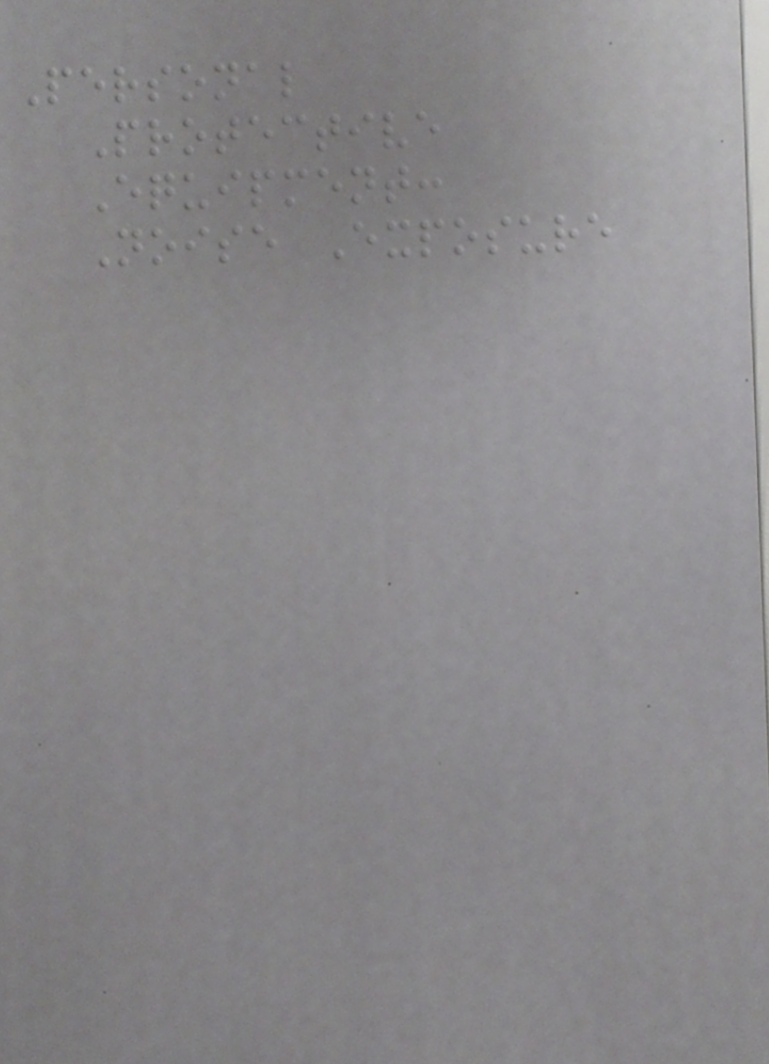Personal
Protective
Equipment:
Noise Exposure
